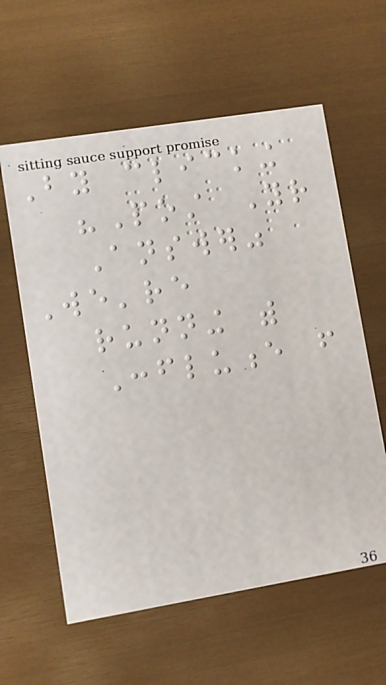By clicking
"Post Your
Answer"
We're
running with
Confluence from
